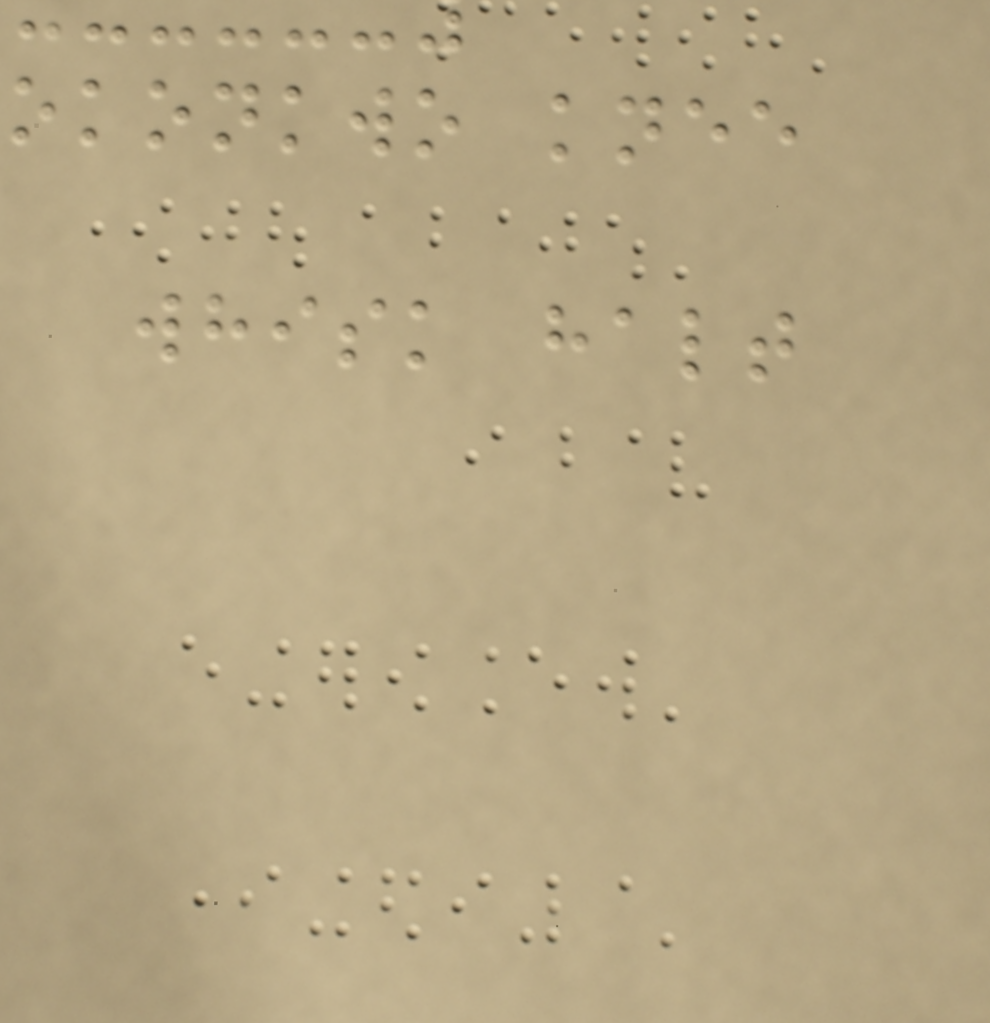okonkwo knee
whisk halt
